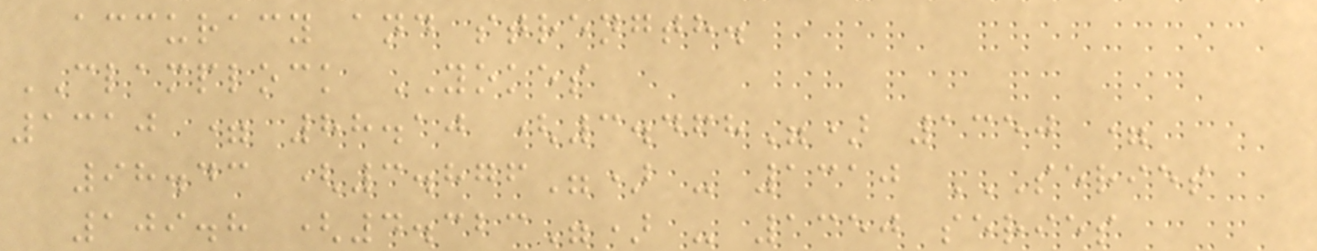accuracy and strength.
CLAMPLOCK YOKES
1310 = 88.10 (3.468") 1350 =
98.43 (3.876") - 1310 SERIES
109.8 (4.323") - 1350 SERIES
